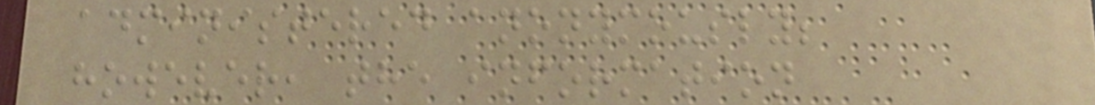administered anonymously;
however, the information
